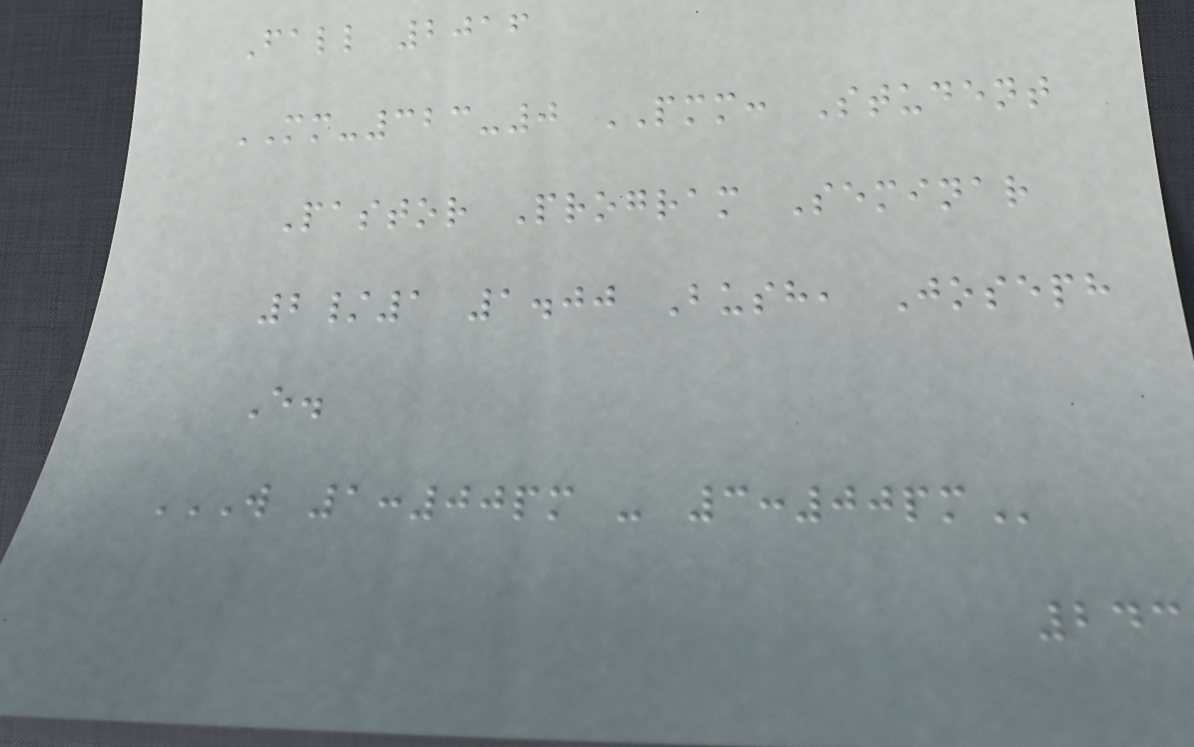Fall 2016
MM-323-0 PMM: Student
Pastor Program Seminar
2/1 1.00 Bush, Joseph
E.
W 1:00PM - 3:00PM
243
